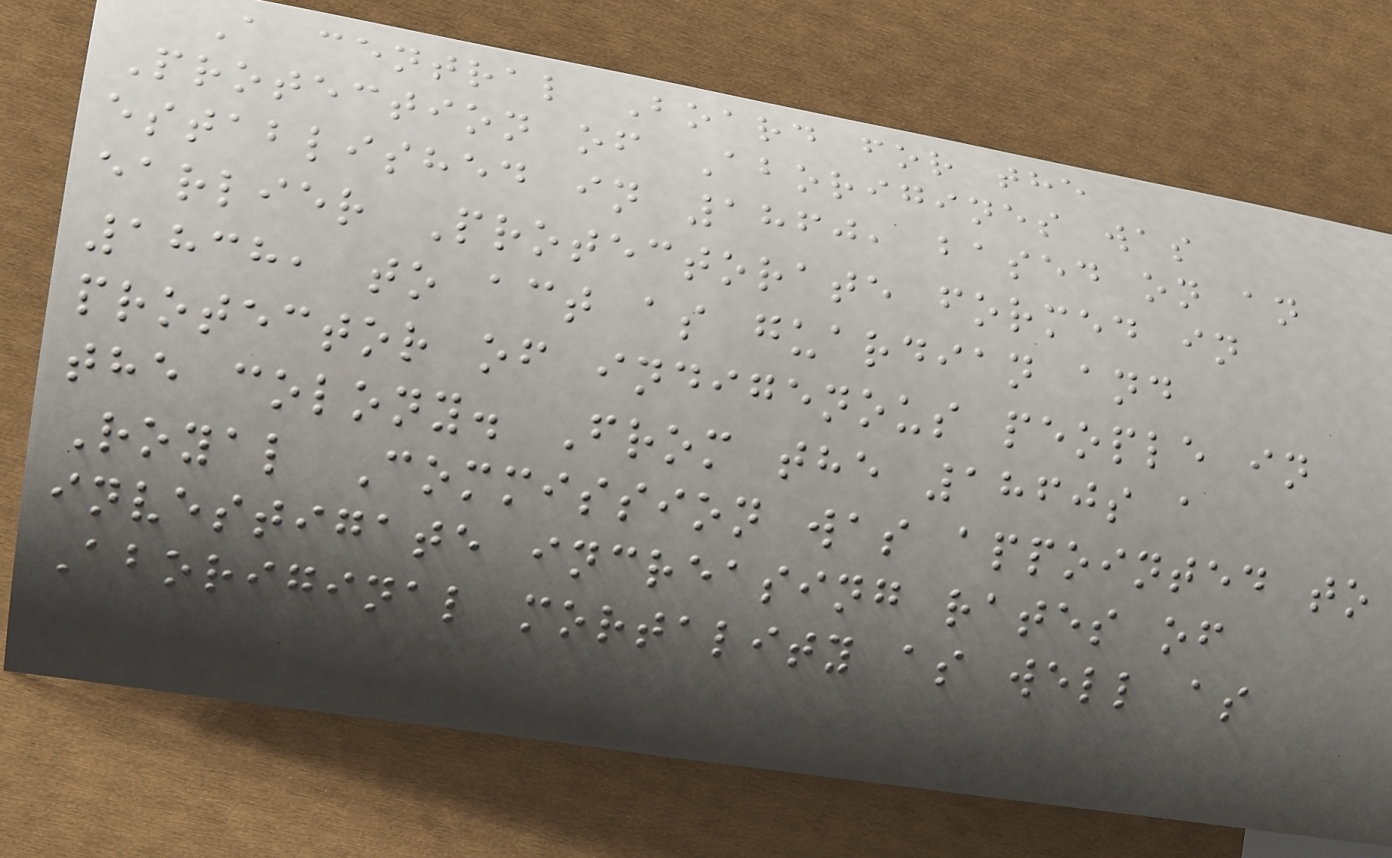A central Board for the
Protection of Aborigines was
established in 1860, based on an
earlier Protectorate formed in
1838, to act as guardian and
protector of indigenous people in
the colony. From the 1860s a
Royal Commission was appointed to
investigate increasing rates of
Aboriginal mortality as well as
